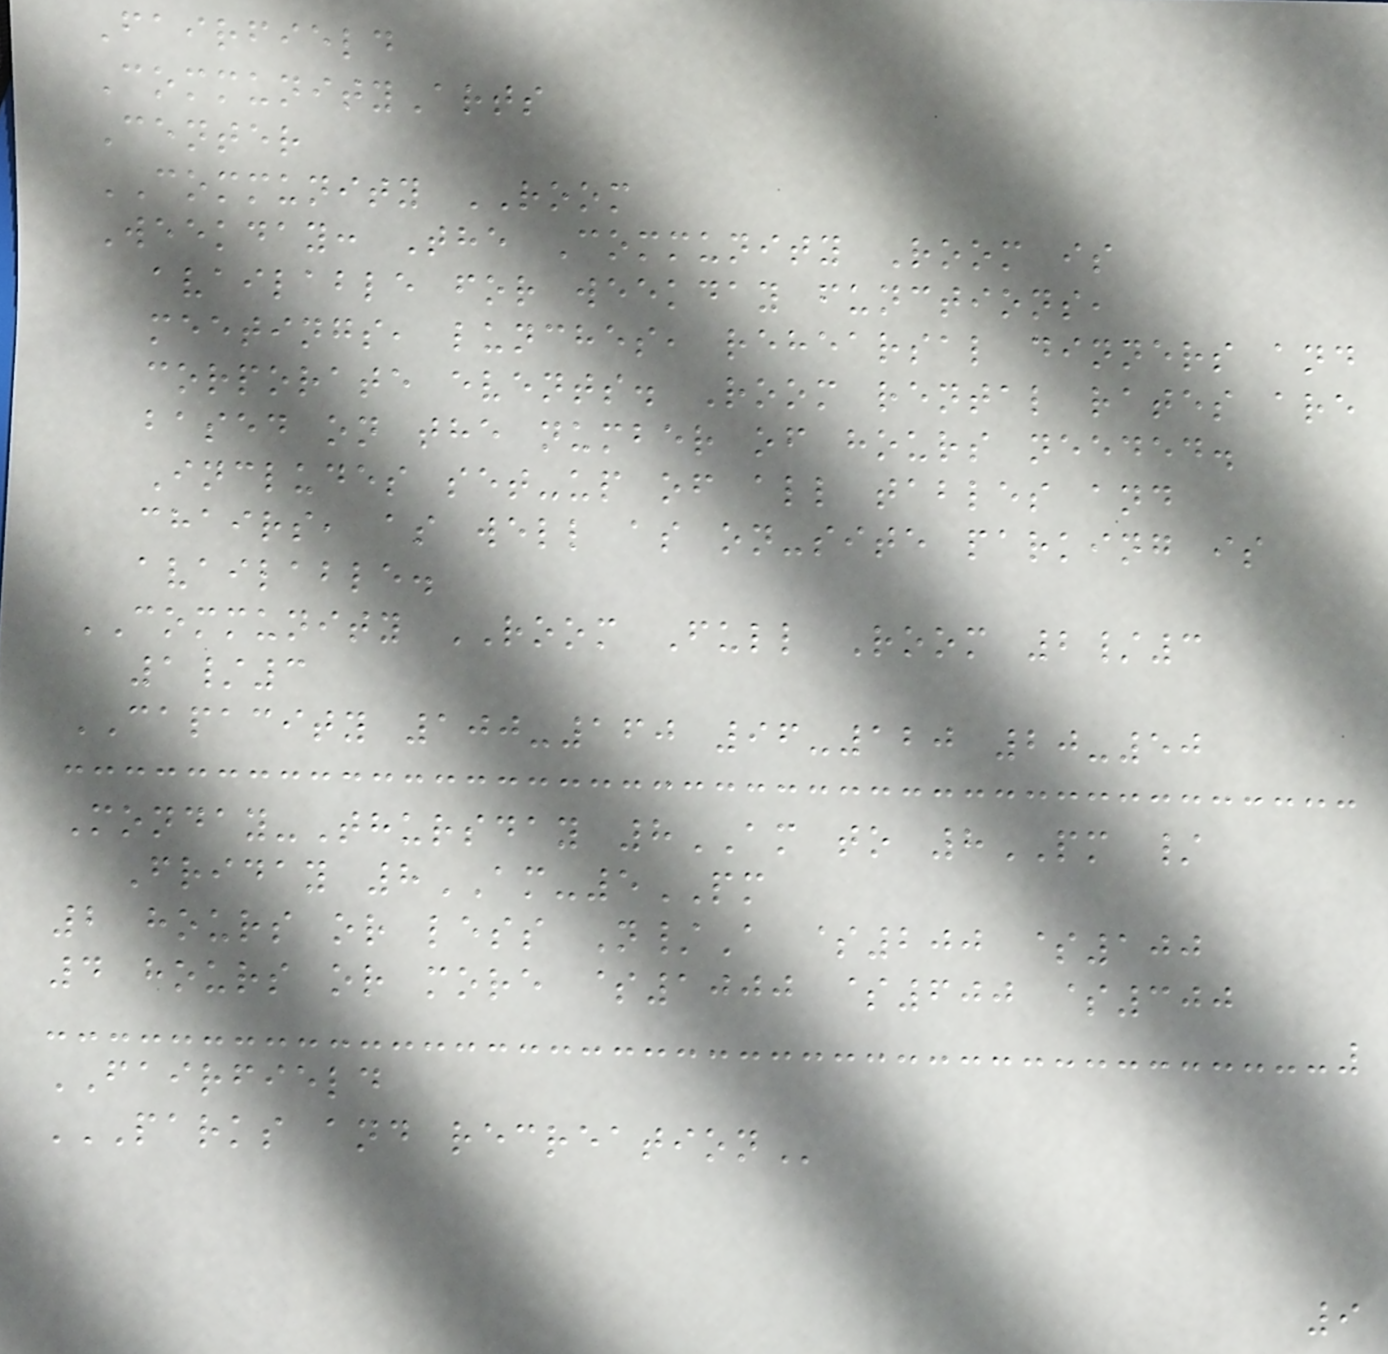Fairfield
CommunityArts
Center
COMMUNITY ROOM
Weekday: The Community Room is
available for weekday functions,
meetings, lunches, rehearsal dinners and
corporate events. Room rental rates are
based on the number of hours needed.
Includes set-up of all tables and
chairs, as well as on-site parking is
available.
COMMUNITY ROOM Full Room 2/3
1/3
CAPACITY 100-160 96-120 20-50
Monday-Thursday 8AM to 8PM /
Friday 8AM-5PM
2 hours or less N/A $200 $100
4 hours or more $1000 $600 $300
FAIRFIELD
PARKS AND RECREATION
9
